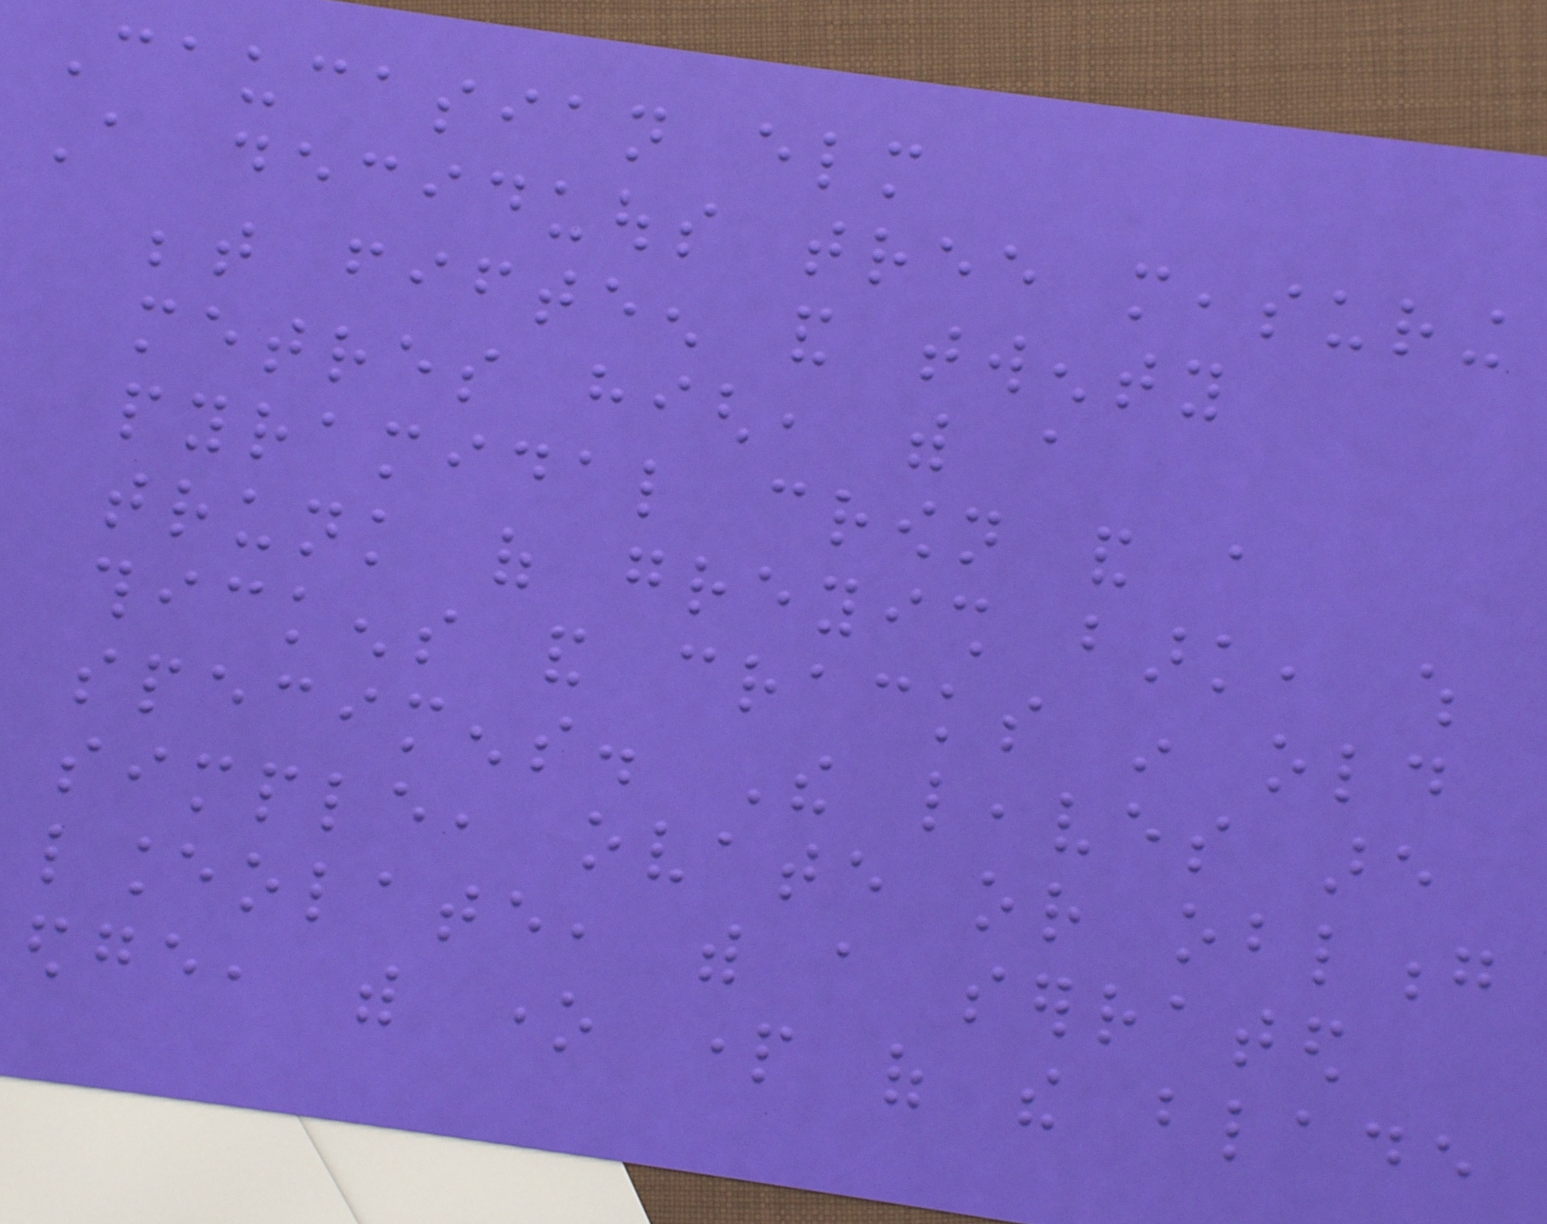Caucasian elm
A deciduous tree measuring
between fifteen and twenty
metres high, with a
pyramidal crown and a
trunk of greyish bark, which
thickens and cracks in old
specimens. The leaves are
simple, ovate or oblong
lanceolate, with a serrated
edge, with one part of the blade
